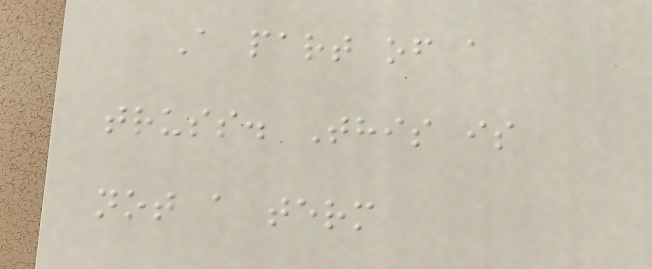A part of a
truss. This is
not a term
